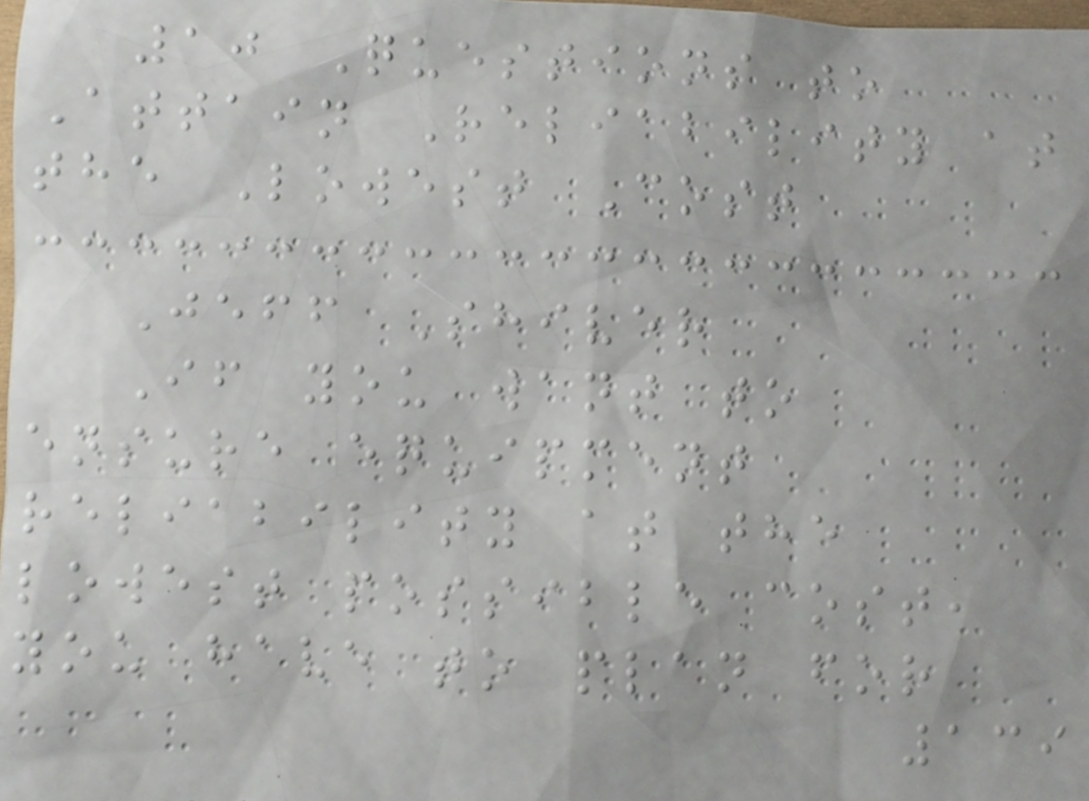10 Questions to
Attain Reliability at
the Lowest Cost
Jeff Shiver
If you want to
ensure equipment
reliability at the
lowest possible cost,
you have to plan for
139
